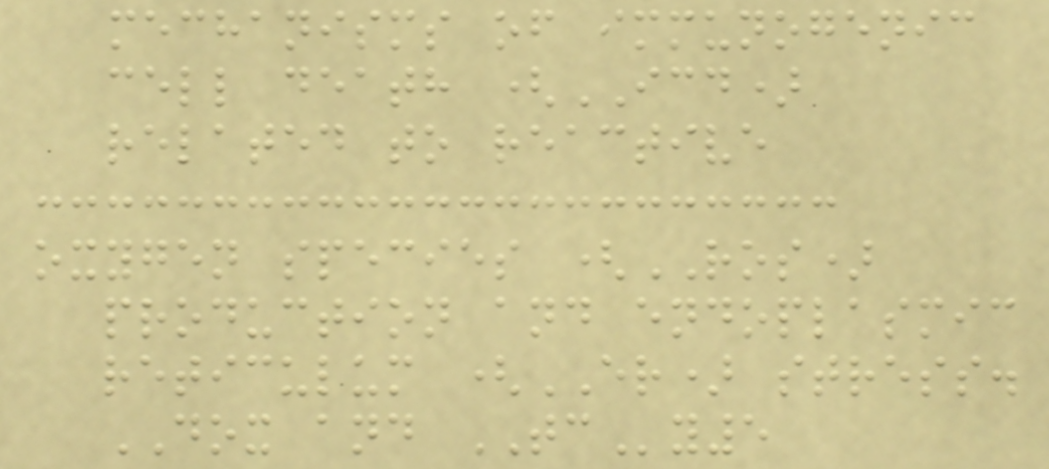mechanisms of immunogenic
cell death (ICD)
related to reactive
oxygen species (ROS)
production and endoplasmic
reticulum (ER) stress.
DOX and TCy5
